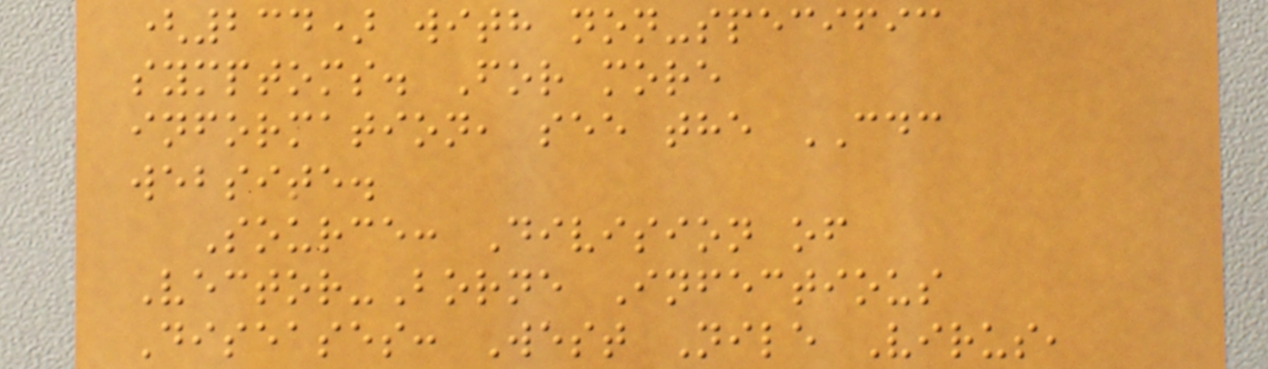(234) with non-specific
symptoms. For more
information, see the CDC
website.
Source: Division of
Vector-Borne Infectious
Diseases: West Nile Virus,
